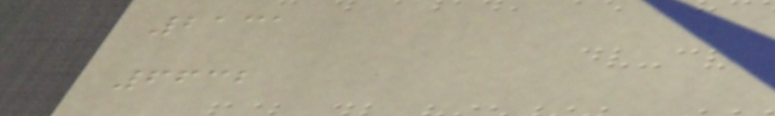2131
6632
